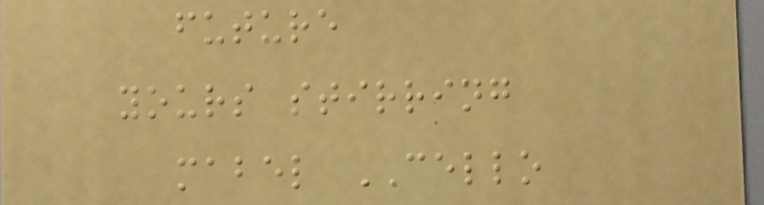future
yours stirring
mabel CELLO
